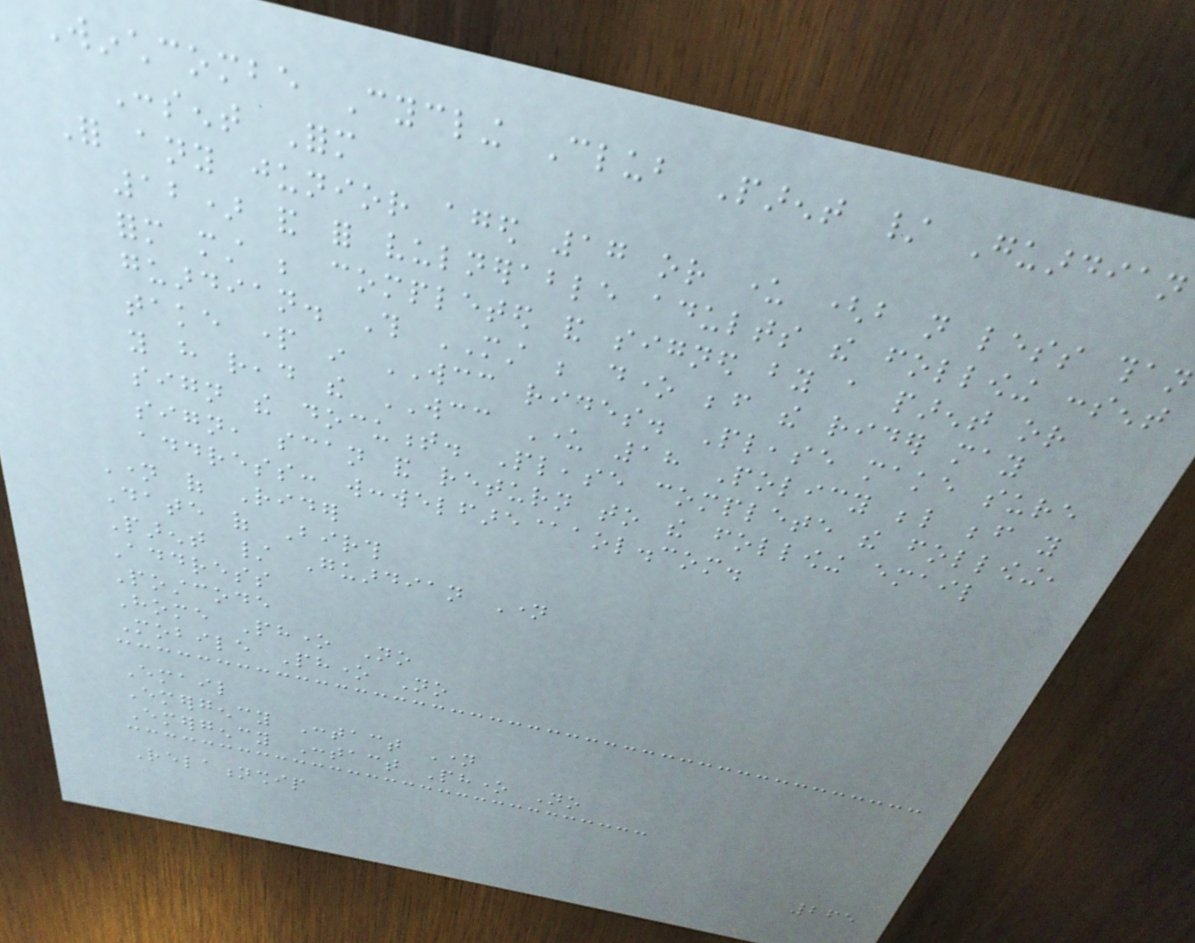Winchcombe Cycling Club Parent / Guardian
Consent Form
For any junior aged 17 or under (but not less than
12) and for vulnerable adults the following consent
form must be completed and signed by a parent or
guardian. This MUST be done before the rider may
take part in WCC rides. Please make sure
you have read the WCC Under 18 Policy below before you
sign the document. Please complete the following,
sign, scan and return to the following email
address: wccwelfare@aol.com.
Name of Rider
Date of Birth
Parent / Guardian Name
Address
Postcode
Home Phone No
Mobile Phone No
Email
Emergency Contact Name
Emergency Contact Phone No
Relationship
265
